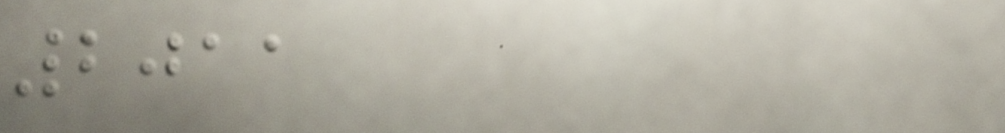2011
